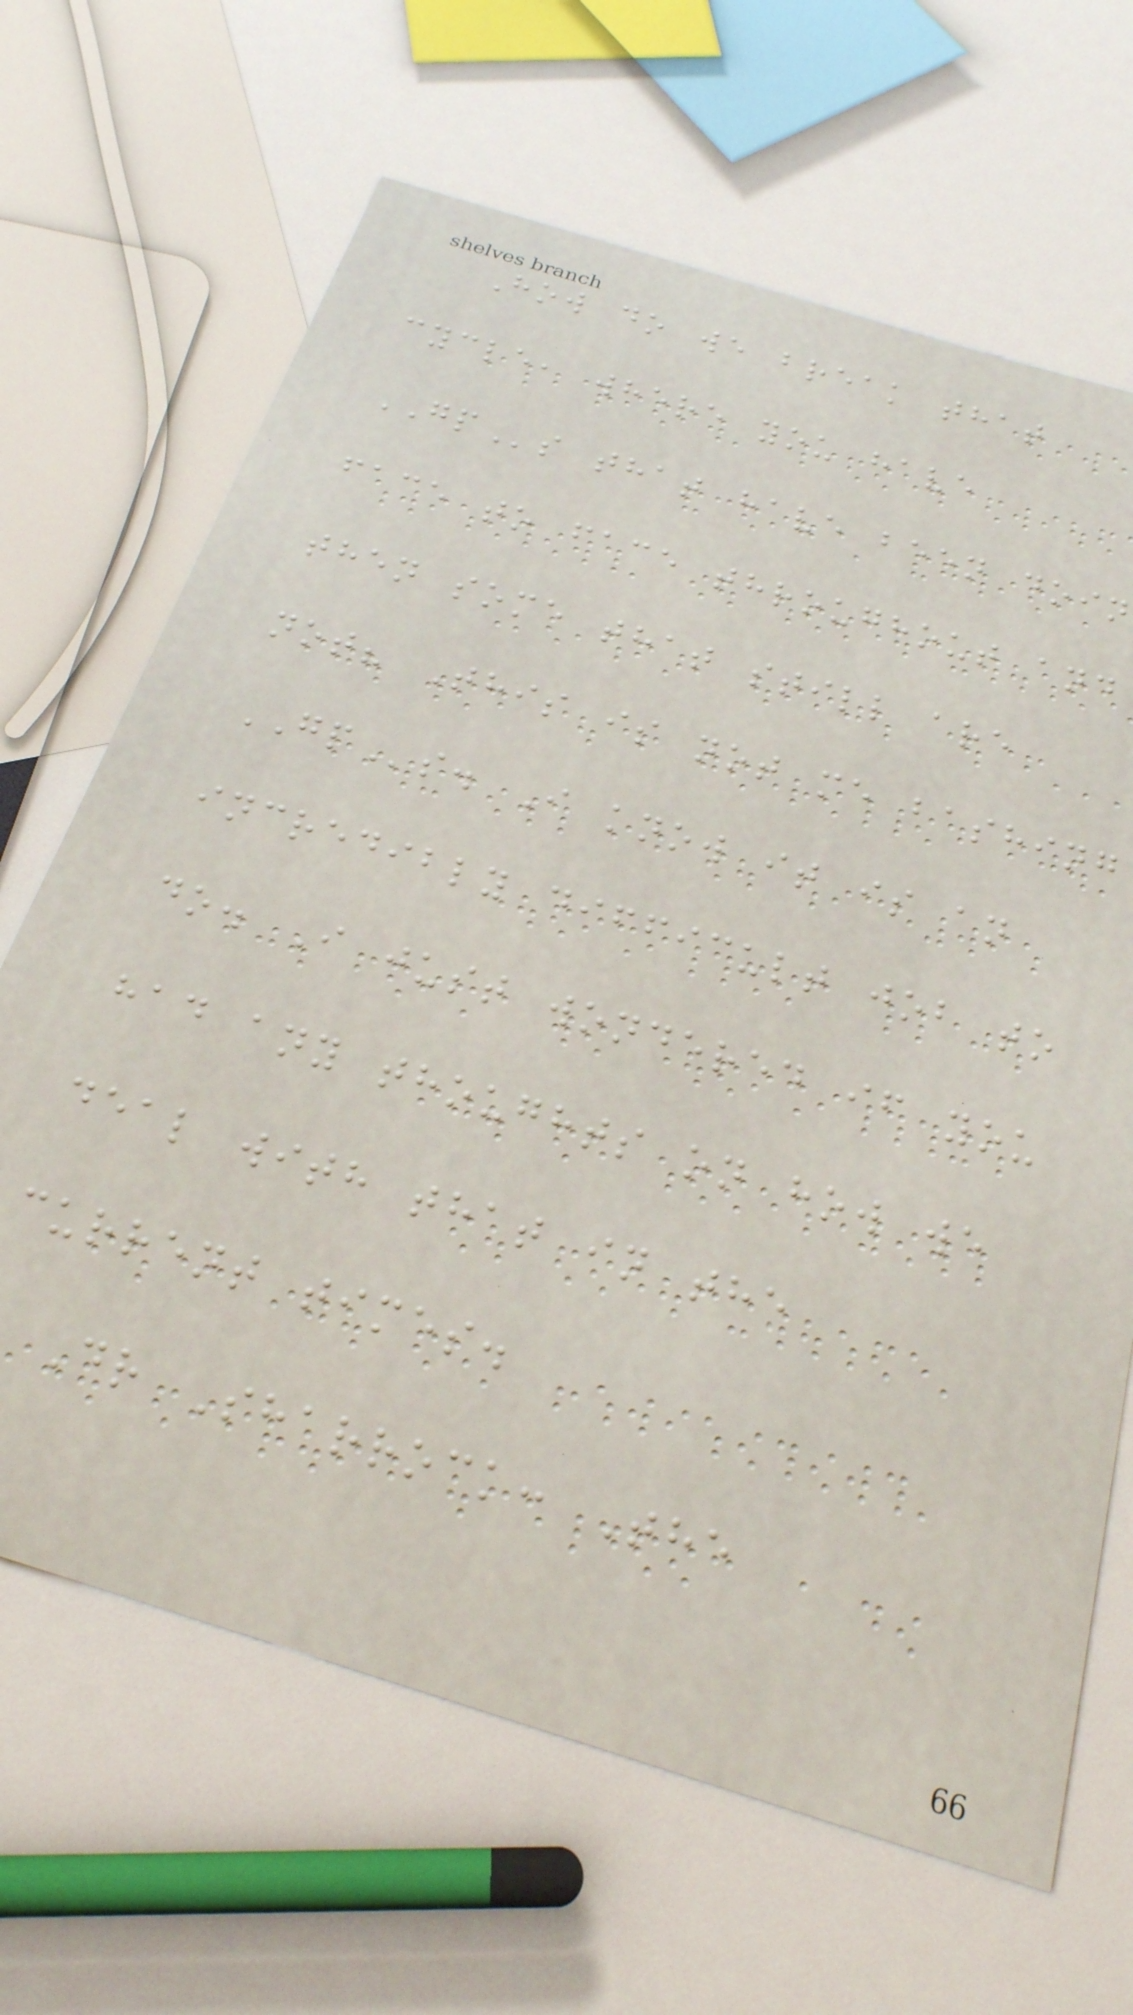How do we break that
cycle, where you have
GPs that have been doin
face to face throughout and
then some that still are
not? This is not me bashing
GPs. I know it is an
incredibly difficult job to
do. I just wondered if you
had any thoughts on how we
deal with that in the
current times.
Dr Sharrock: The
